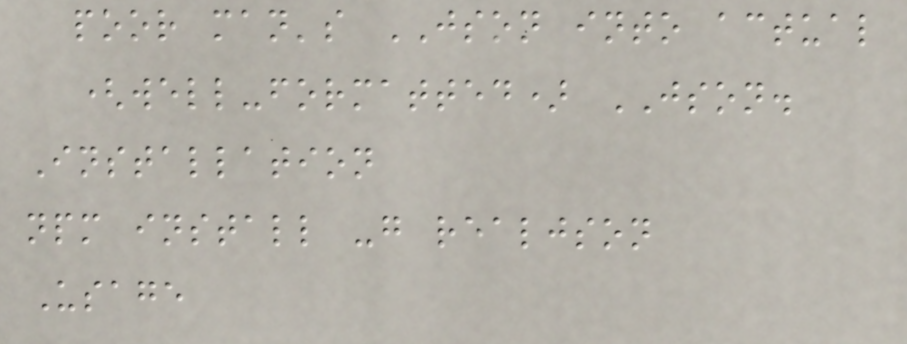poor man's JSON into actual
(well-formatted) JSON.
Installation
npm install -g realjson
Usage
